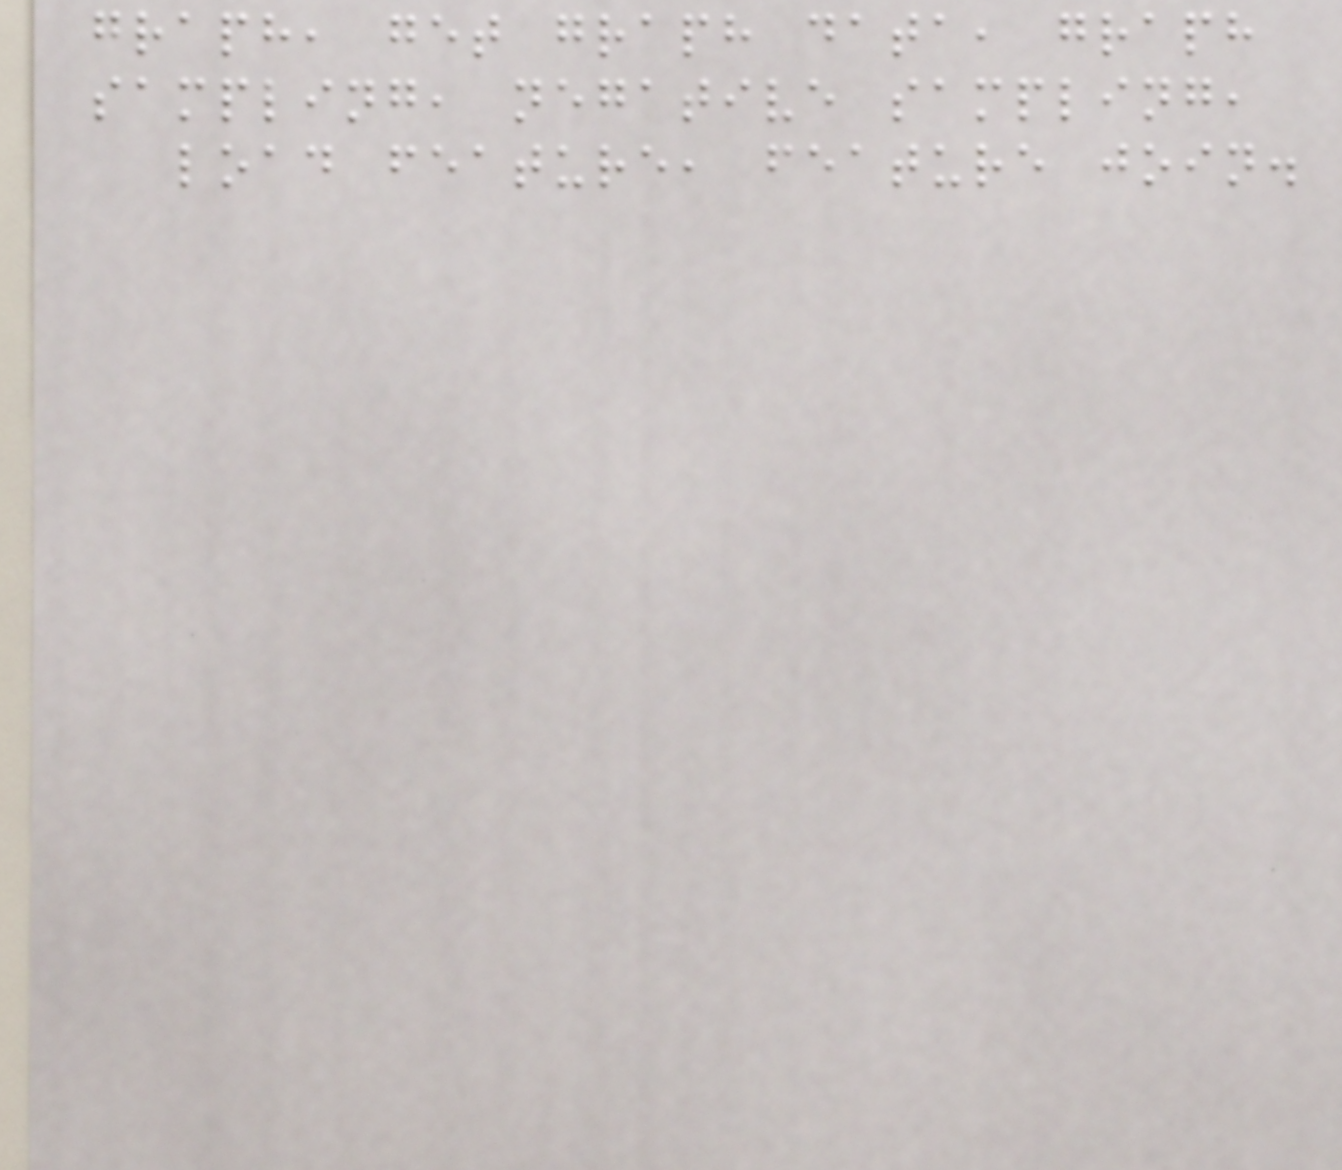graph, get graph data, graph
sampling, negative sampling,
load feature, feature join.
